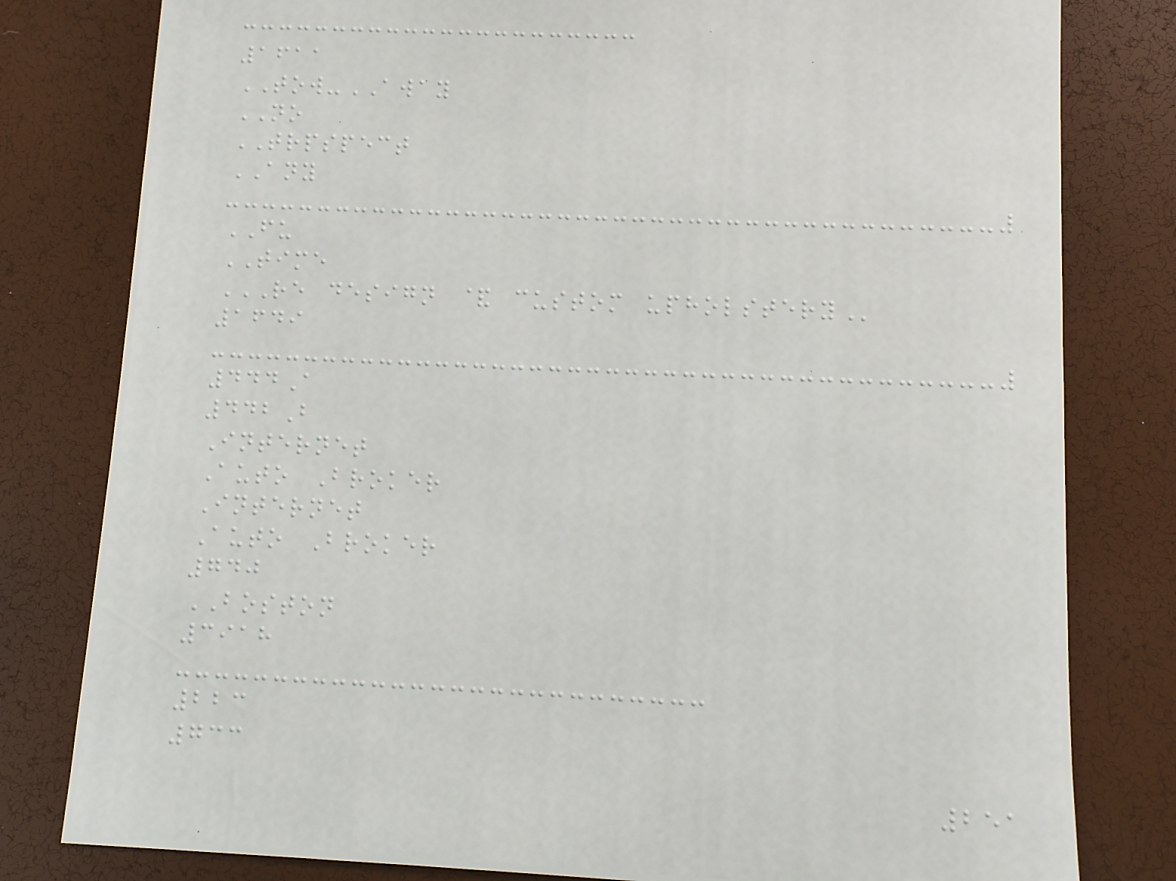1611
TOW-AWAY
NO
TRPSPECT
ANY
FU
TIME
RE DESIGN & CUSTOM UPHOLSTERY
1649
444A
442B
Internet
Auto Broker
Internet
Auto Broker
740
BOSTON
3918
223
733
251
